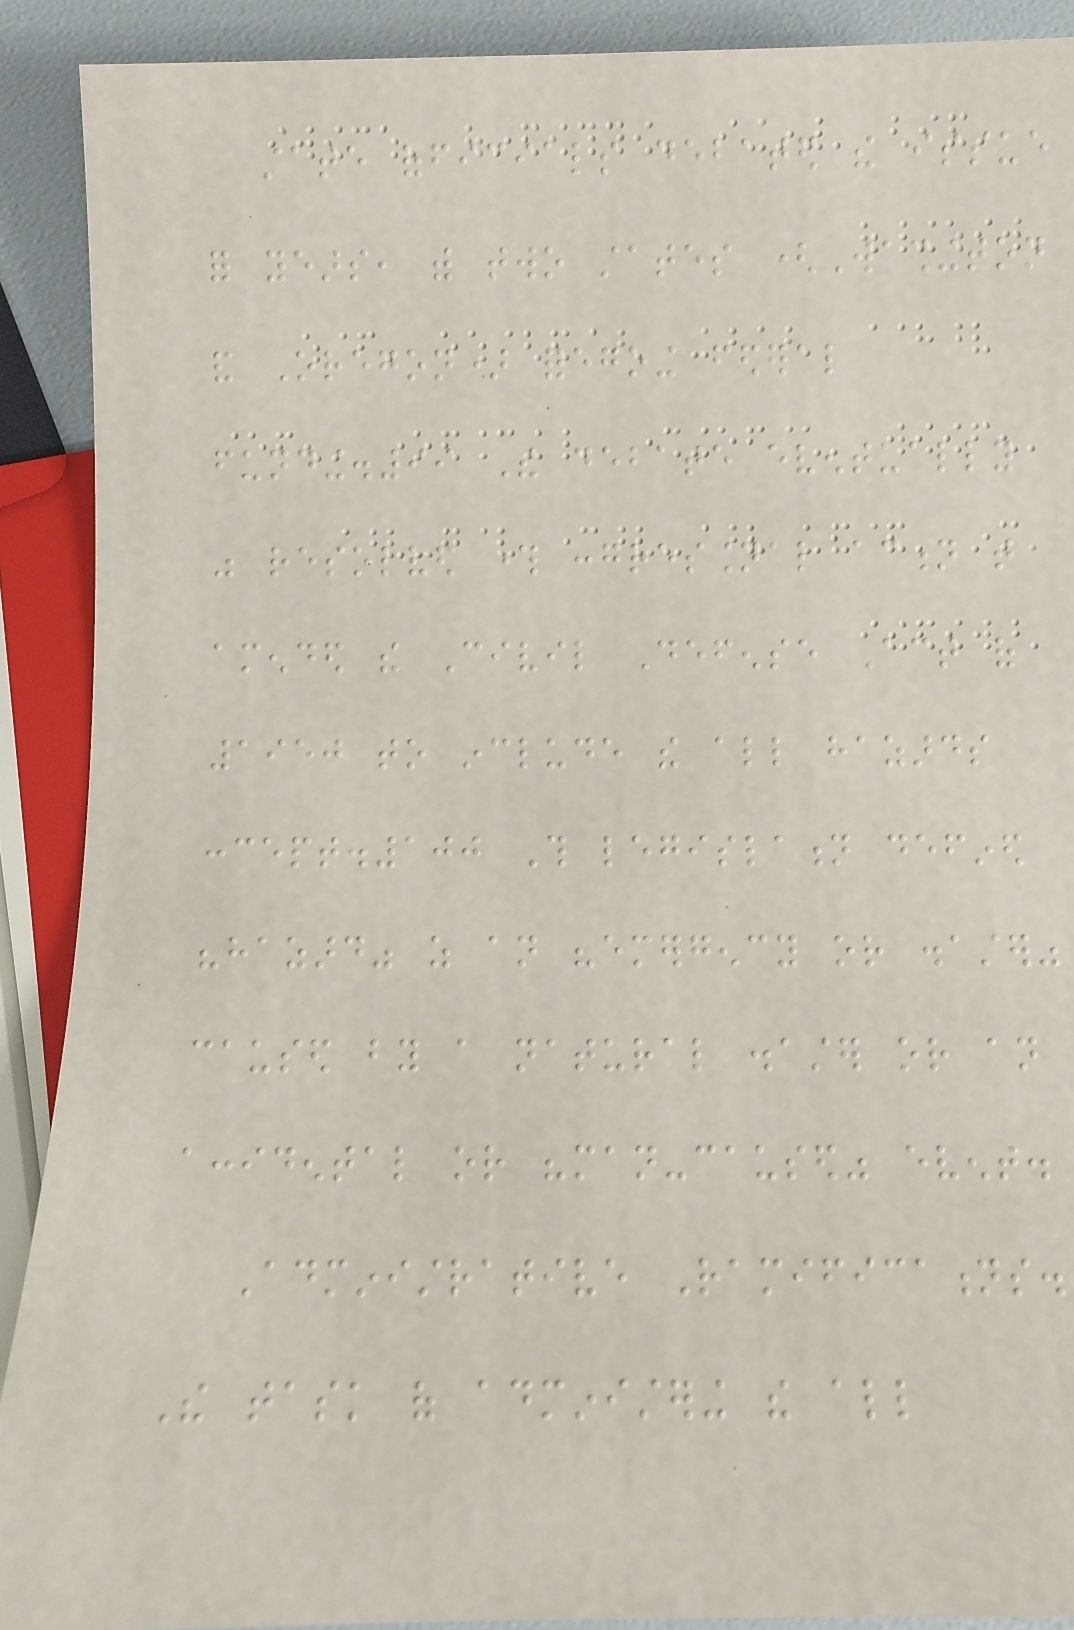state officials debated the issue
for years, with two states (Washington
and Oregon) foregoing federal
funding.99 The debate eventually
was resolved through congressional action that
amended the Civil Defense Act of
1950 to include the all hazards
concept.100 This legislation defined
"hazard" as an "emergency or disaster"
caused by a natural disaster or an
accidental or "man-caused" event.
Administrative Ramifications.
The task of administering the all
